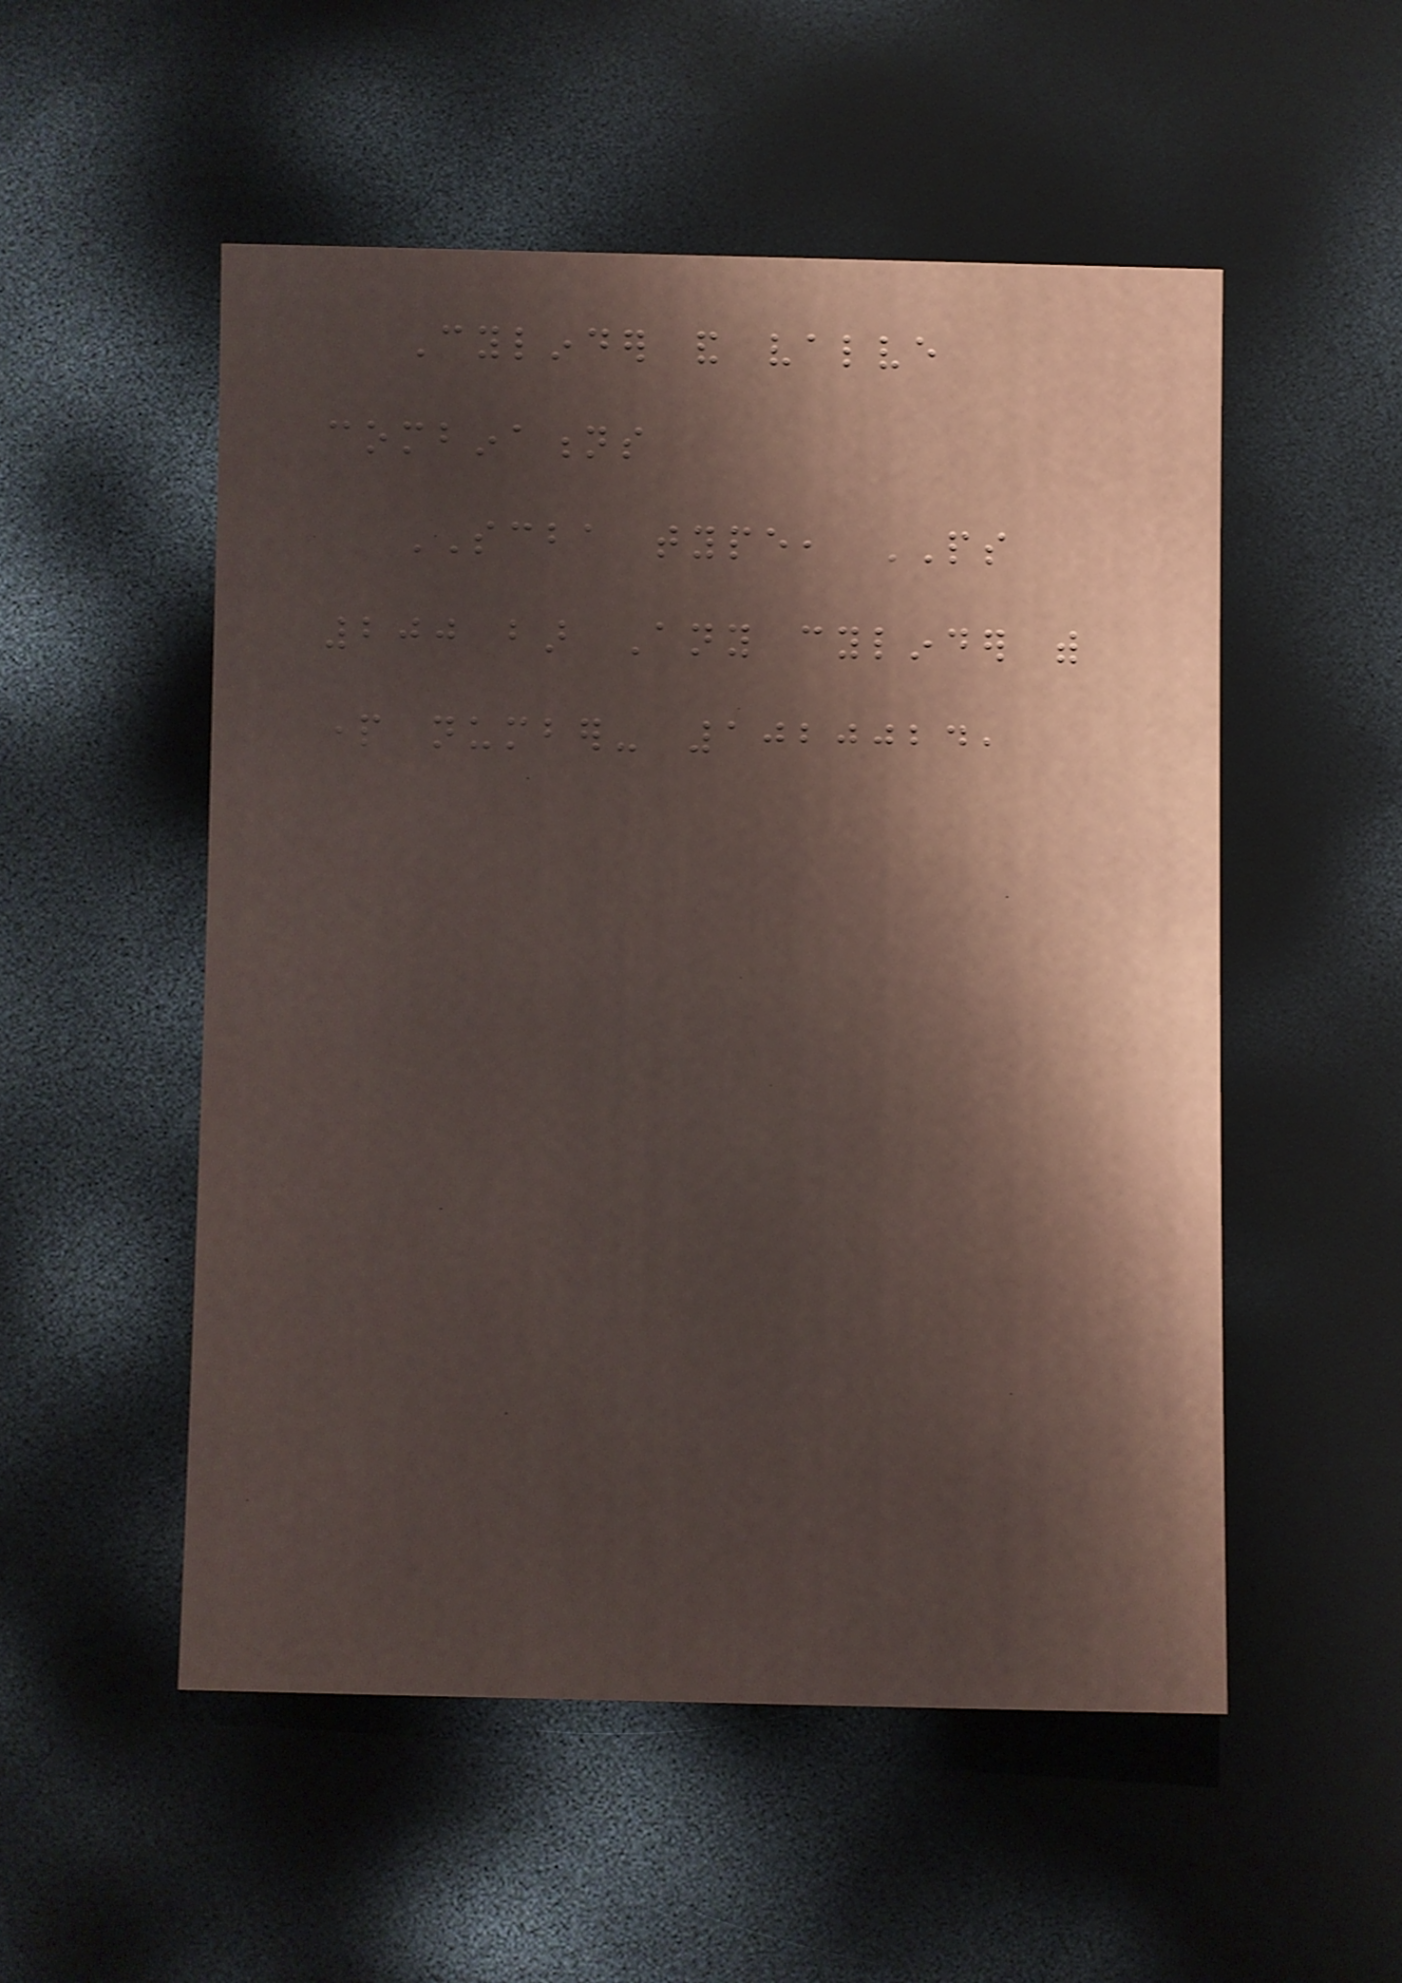Cylinder and valve
combinations
SCBA type, PS
200 bar Any cylinder with
part number- 1020024,
